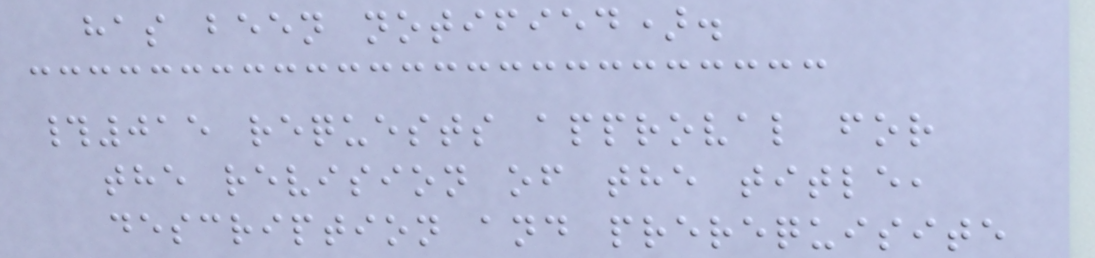has been notified).
#015 requests approval for
the revision of the title,
description and prerequisite
